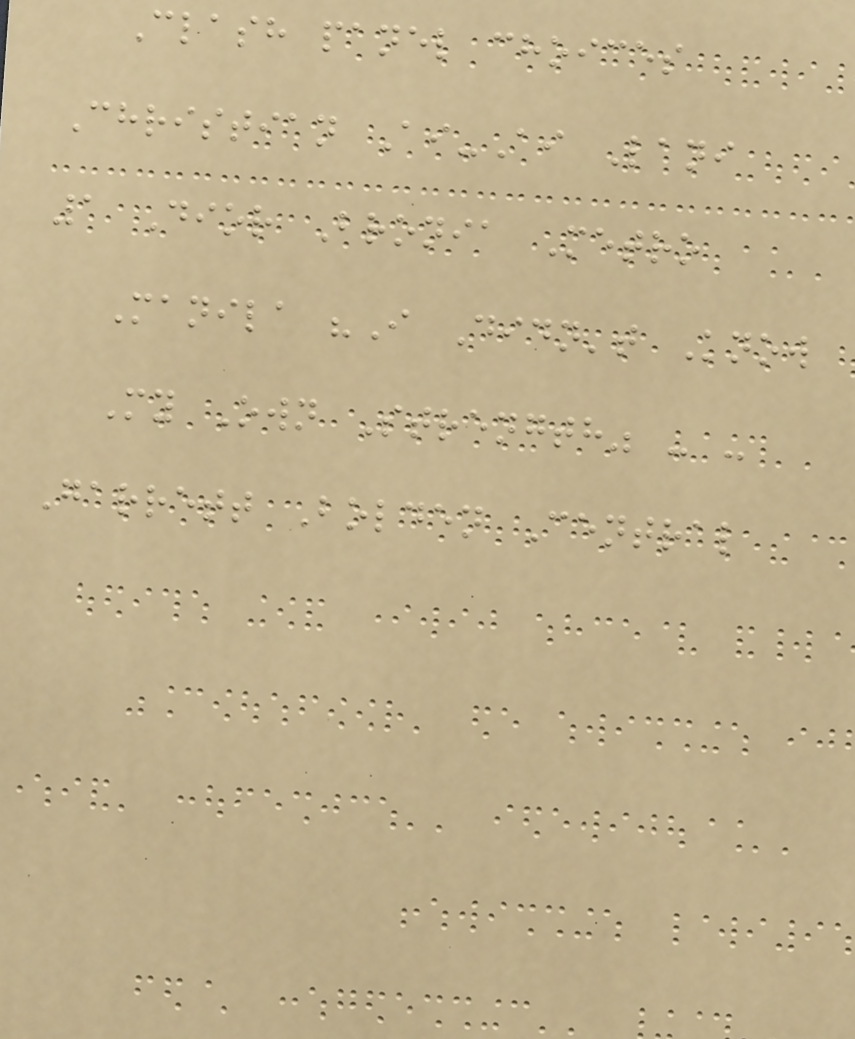Clash panel choices
Christian Ai-Ai Lani
1 Dior Bronia Metro
Manila "I Didn't Know
My Own Strength" - -
Garrett Bolden Central
